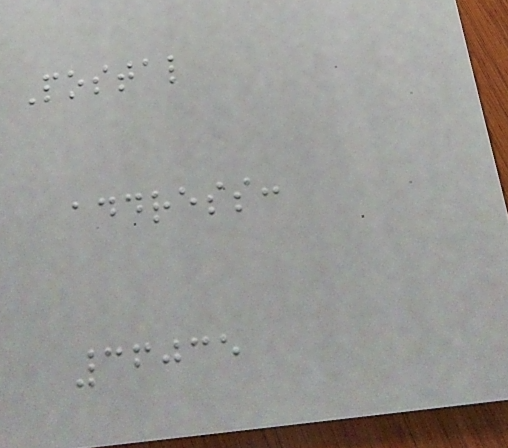Postal
address:
36035
